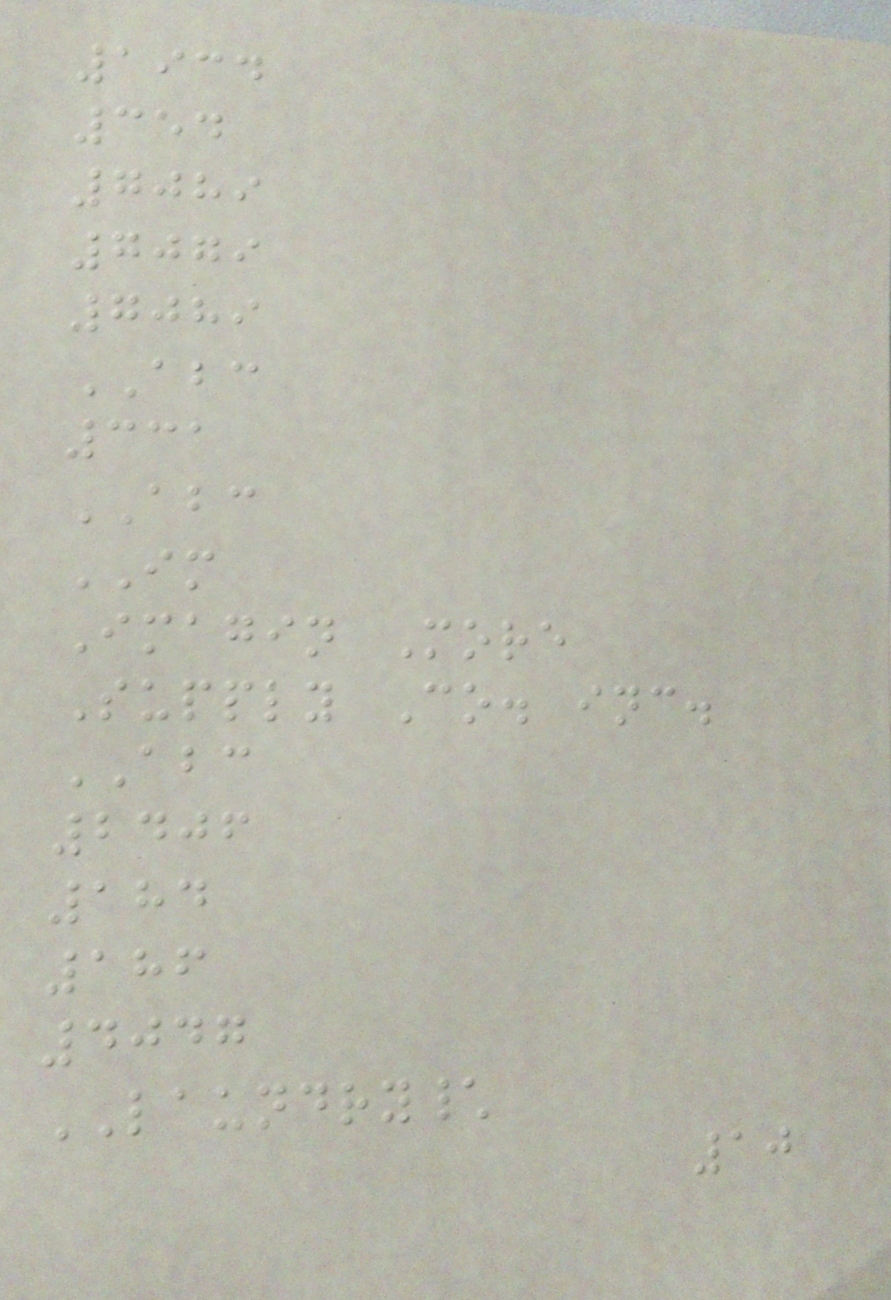1934
354
7089
7079
7089
ABC
331
ABC
IM
Imagin More
Supply Co. inc.
ABC
2406
184
186
4047
LAUNDRY\
10
